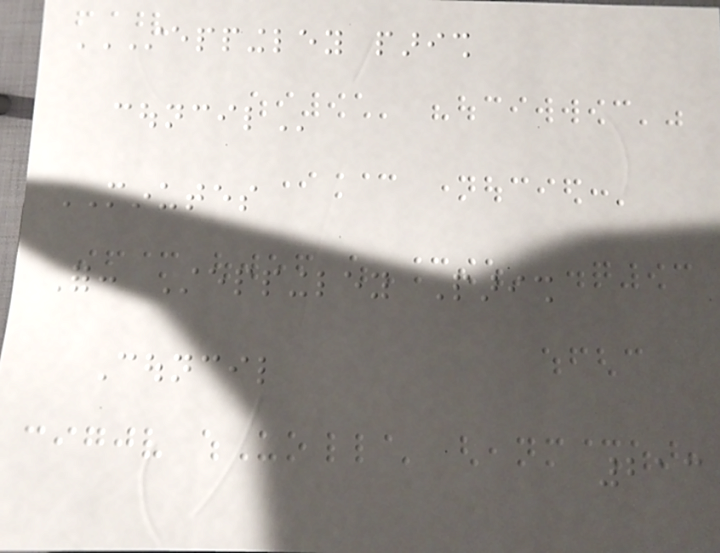STEPPINGLEY PARISH
COUNCIL
MINUTES
For: Steppingley Parish
Council
213
